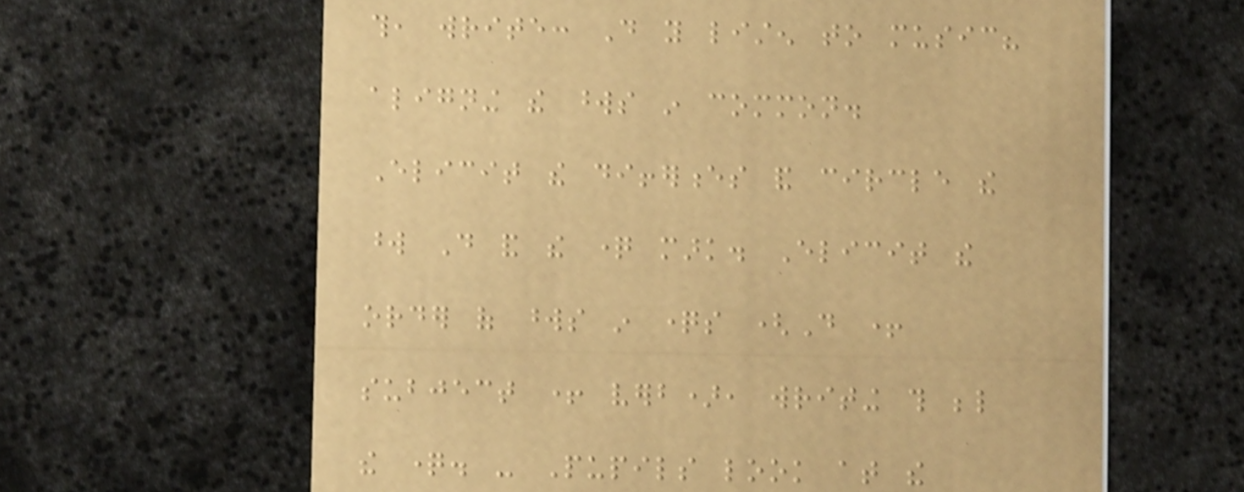this, write: Do you listen to music?
aligning the words in common.
Elicit the differences and circle the
word Do and the question mark. Elicit the
order of words in questions (Do +
subject + verb), writing this below
the question. - Pupils look at the
